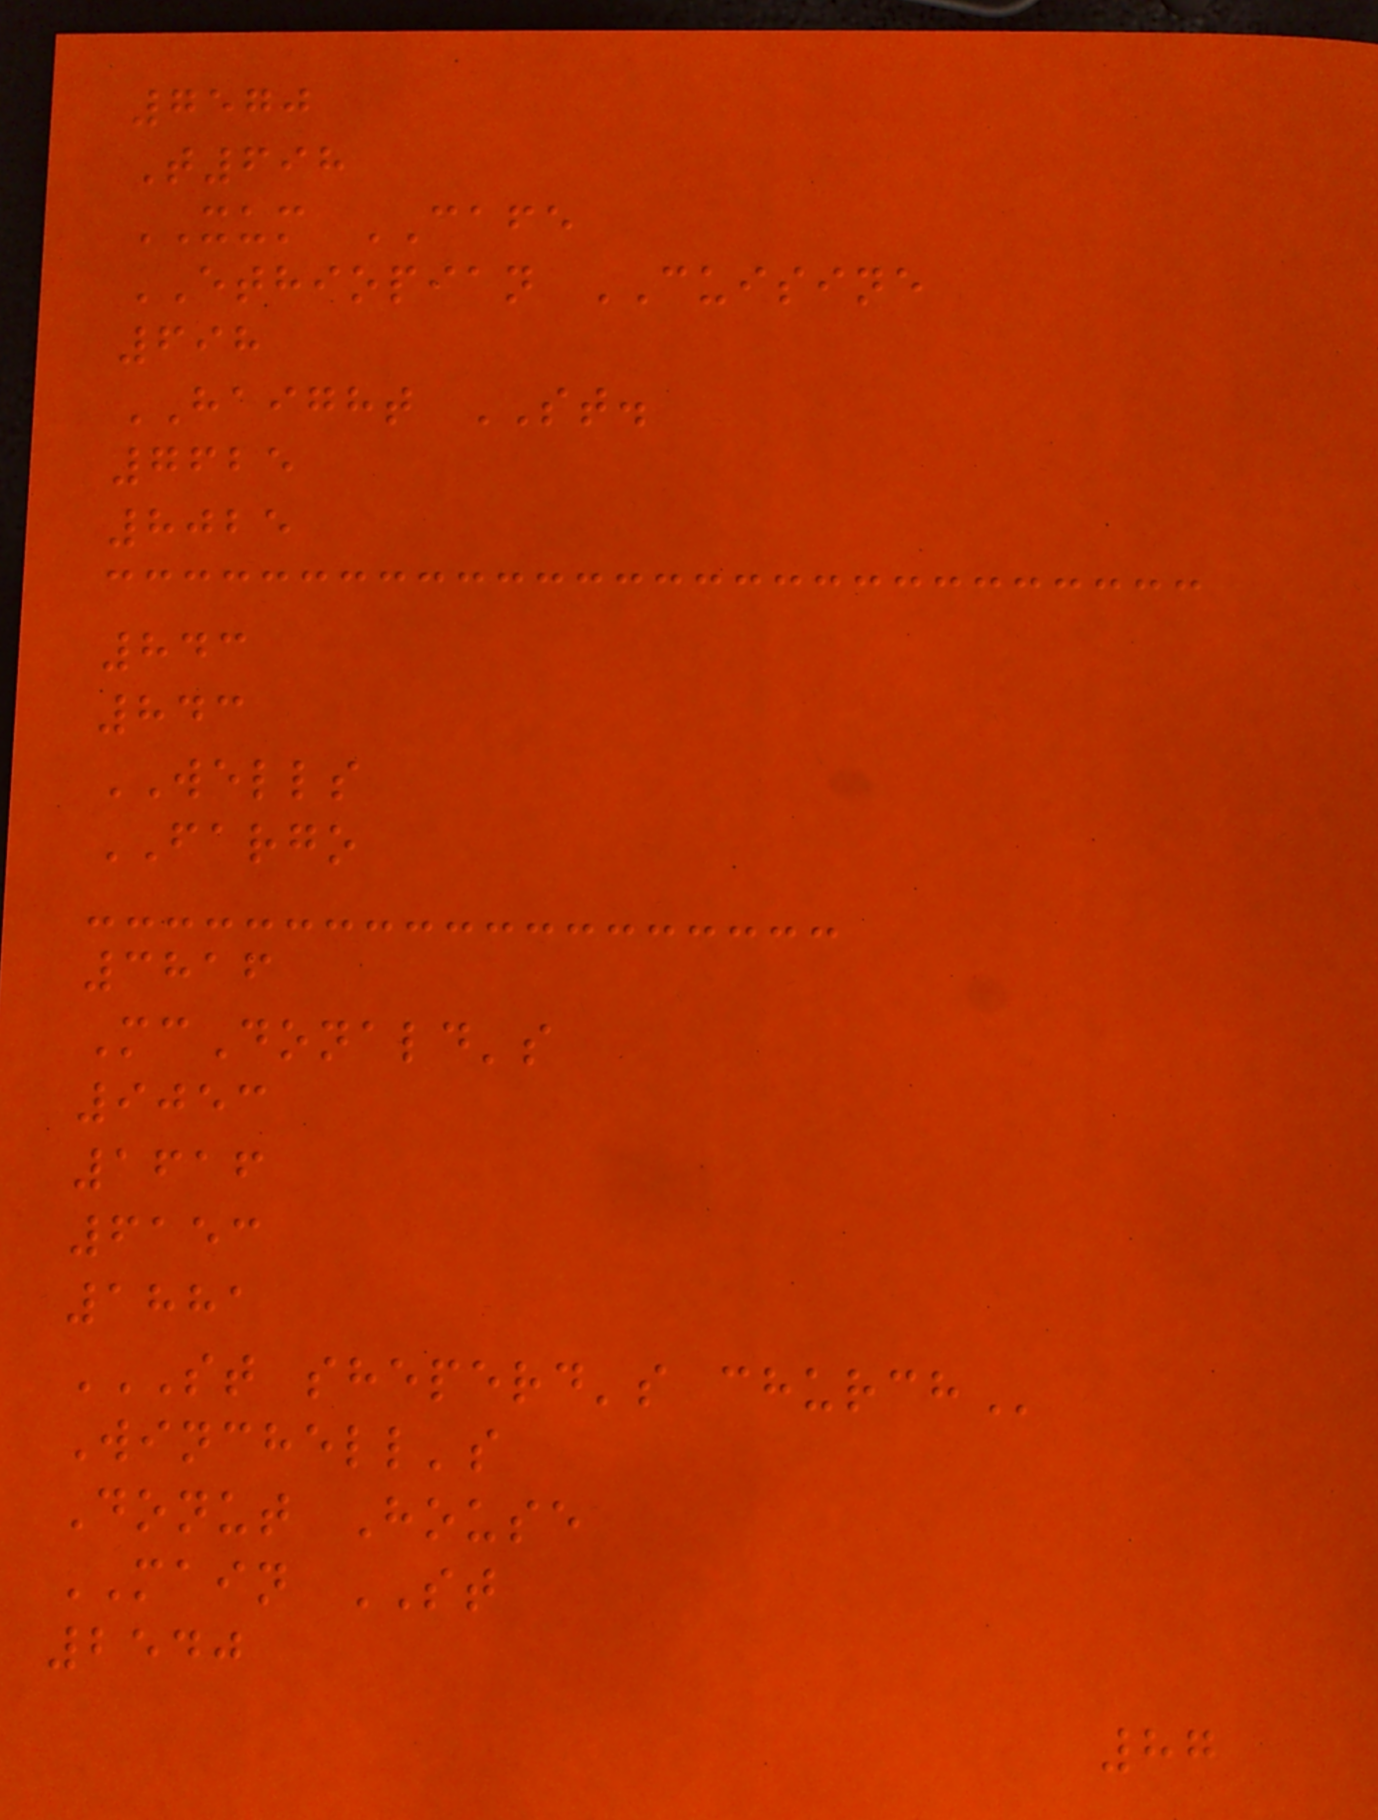7570
T698
XUM CAFE
ETHIOPIAN CUISINE
698
HAIGHT ST.
7625
8025
843
843
WELLS
FARGO
3816
McDonald's
9053
1616
6153
1881
ST SHEPERD'S CHURCH
Winchell's
Donut House
MAIN ST
2540
87
